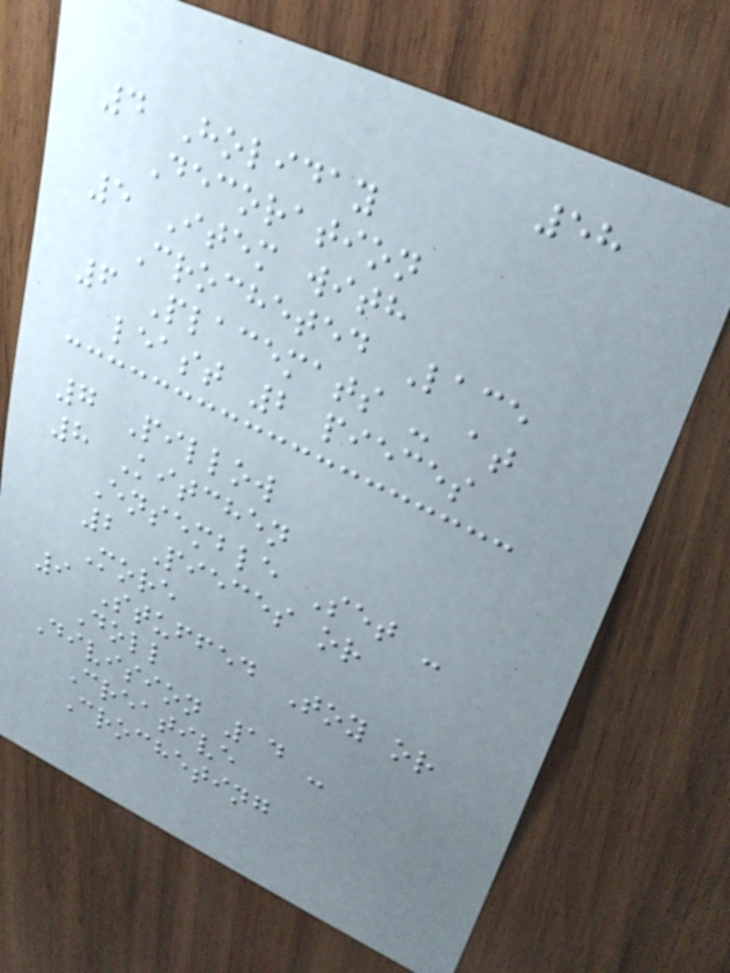58
4 Holiday
Decoration
5 Item with
Crocheted Lace
6 Placemats - at
least 2 pieces
7 Pillow
8 Kitchen
Ensemble Set -
2 Pieces or
More
9 Stuffed Toy or
Doll
Division 14 -
Creative
Crocheting
